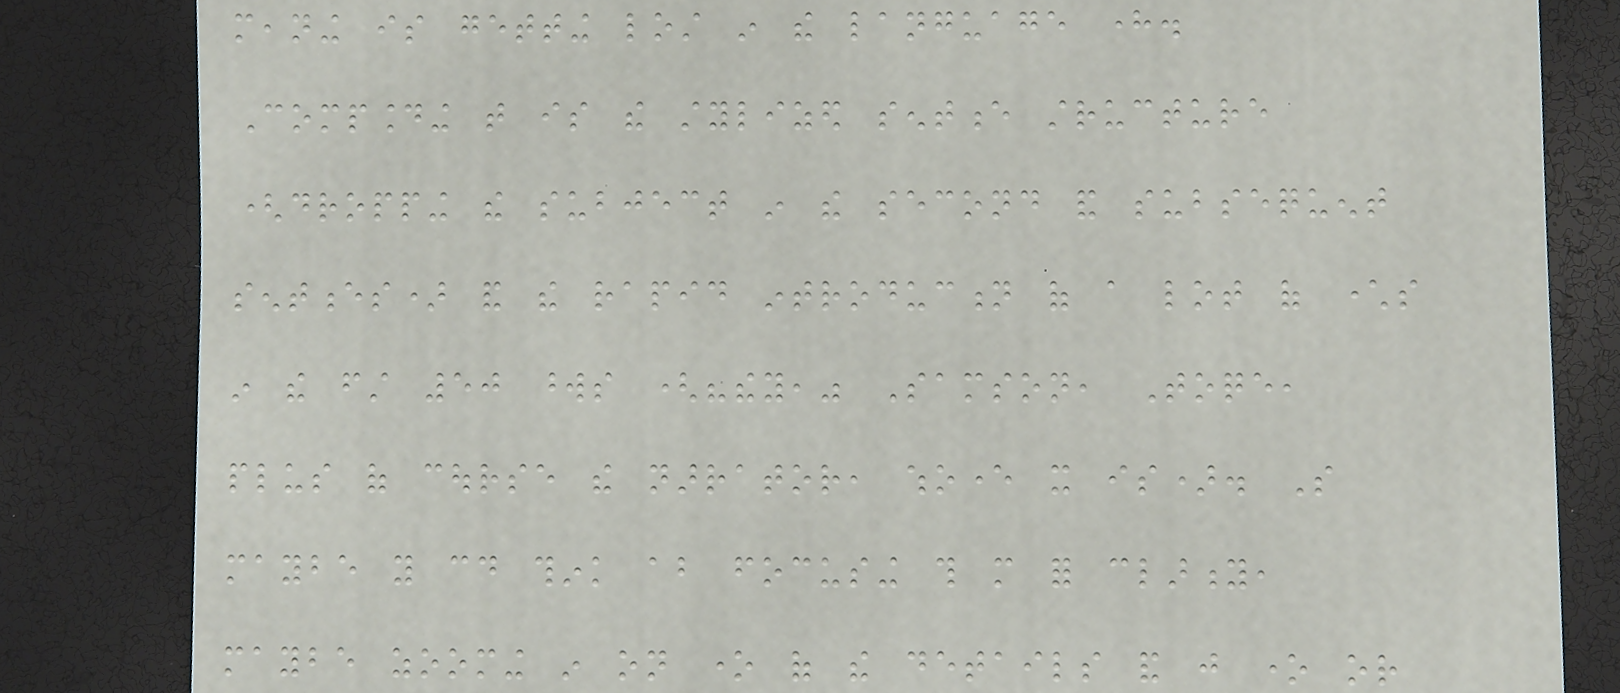meaning is getting lost in the language here.
Compounding that is the stylized sentence structure
(dropping the subject in the second and subsequent
sentences) and the rapid introduction of a lot of characters
in the first 50 words ("they," Samson, Toqe,
plus of course the narrator, whoever it is). So
maybe you could think about focusing this more for clarity,
maybe zooming in on one of the details and just one or
